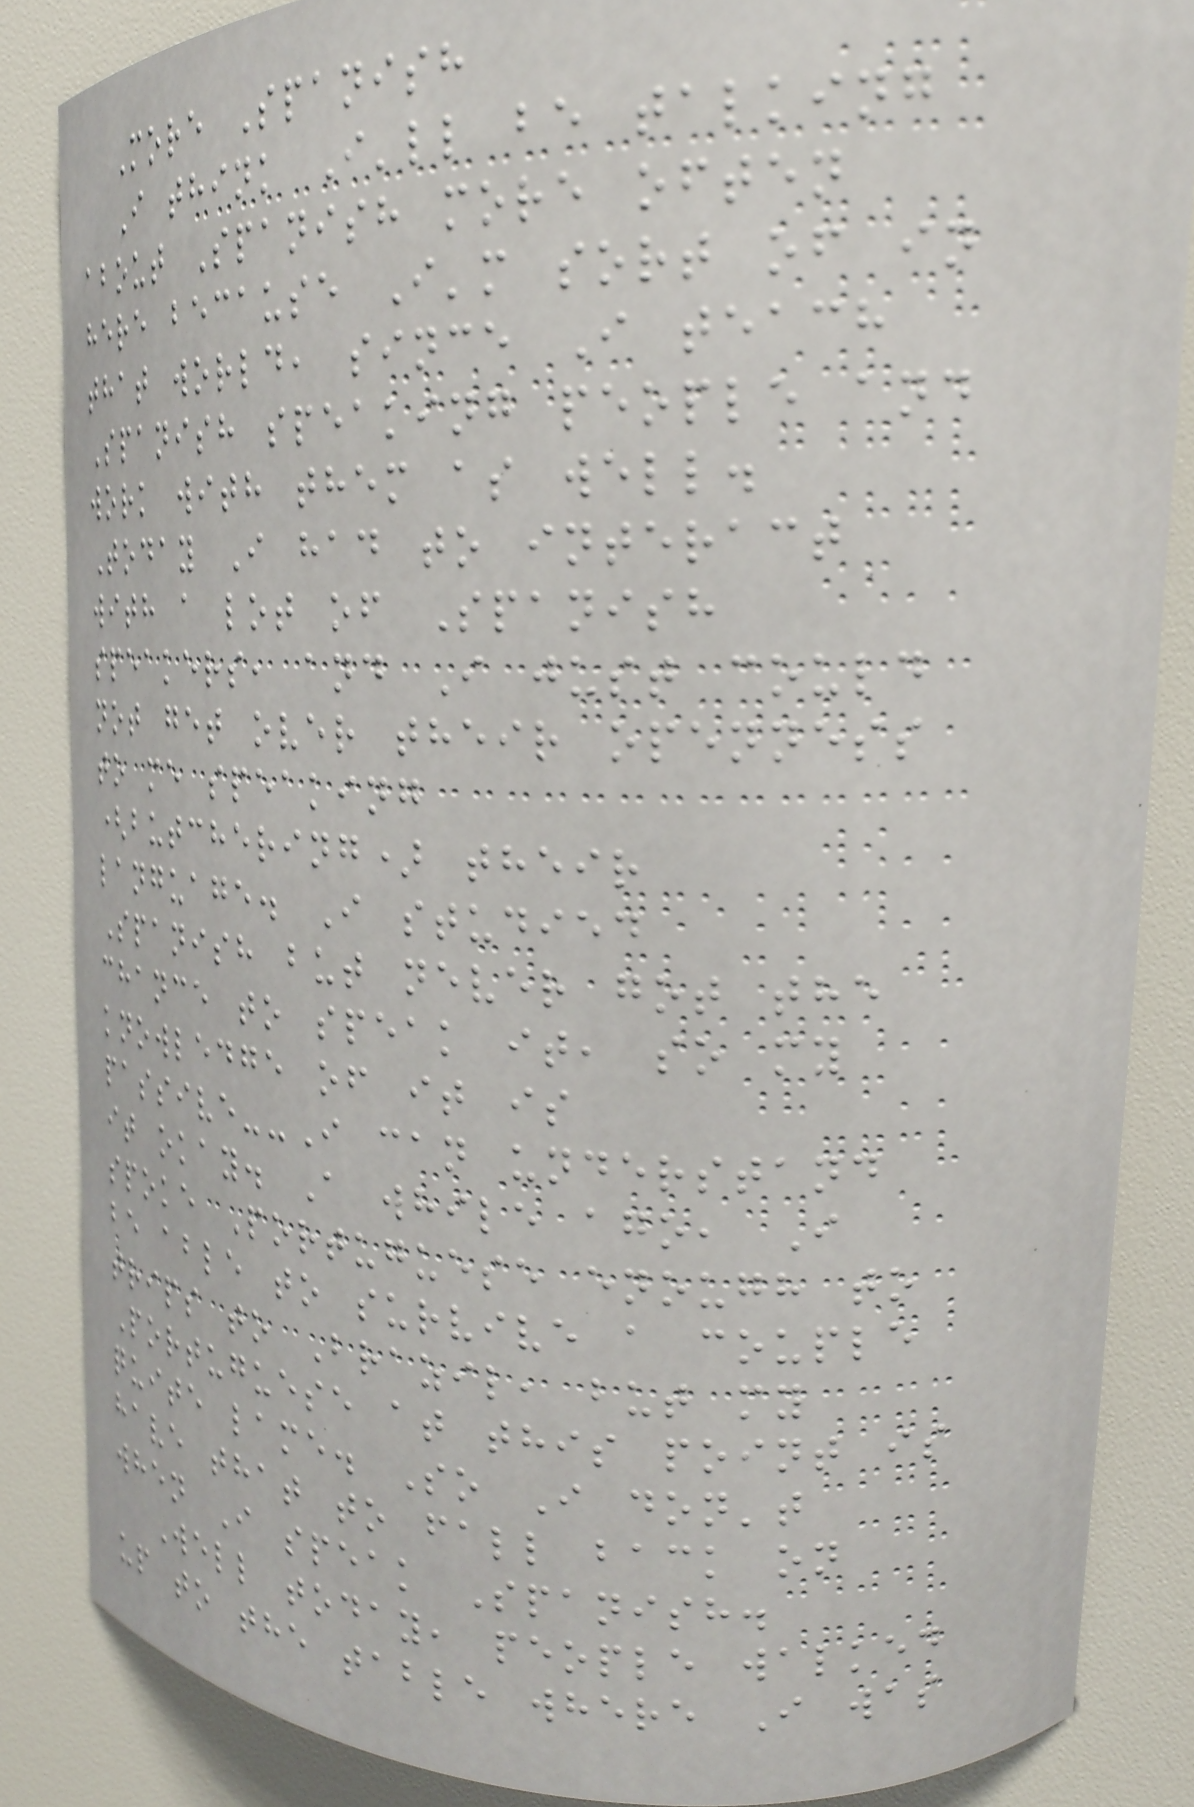More Spanish
I think I'll be talking
about Spanish more often
here because I'm sort of in
that world, since I teach
Spanish speaking people and
work with them as well.
Today I had to interact
with a lot of Spanish
speakers, and I just could
not get over their openness
to me speaking
(butchering) their
language. I studied
Spanish but never got the
chance to speak it, so my
knowledge of it is
passive--I can understand
it okay. A while ago, I
spoke Portuguese enough to
be able to survive a couple
trips to Brazil, but my
Portuguese at this point is
quite lame. So I don't
have that to fall back on
when I speak Spanish.
Well today, people walked
up to the table where I was
